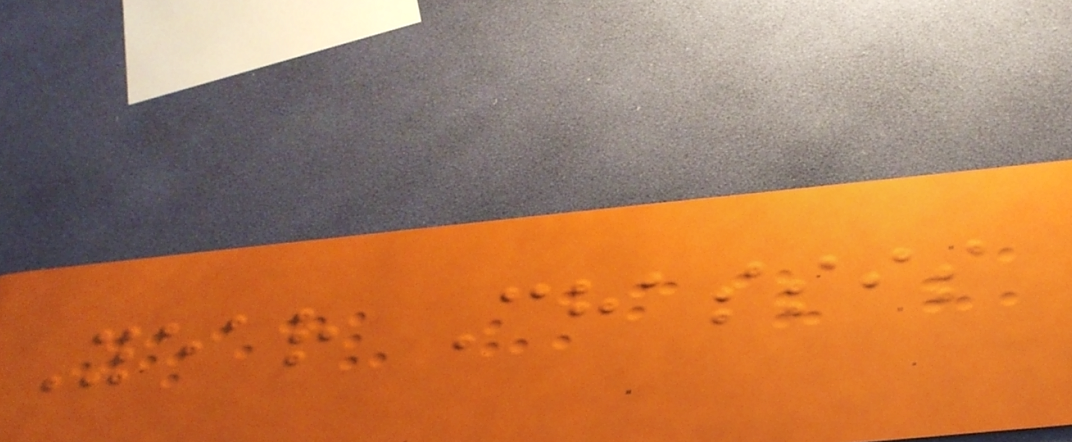Year Chassis
